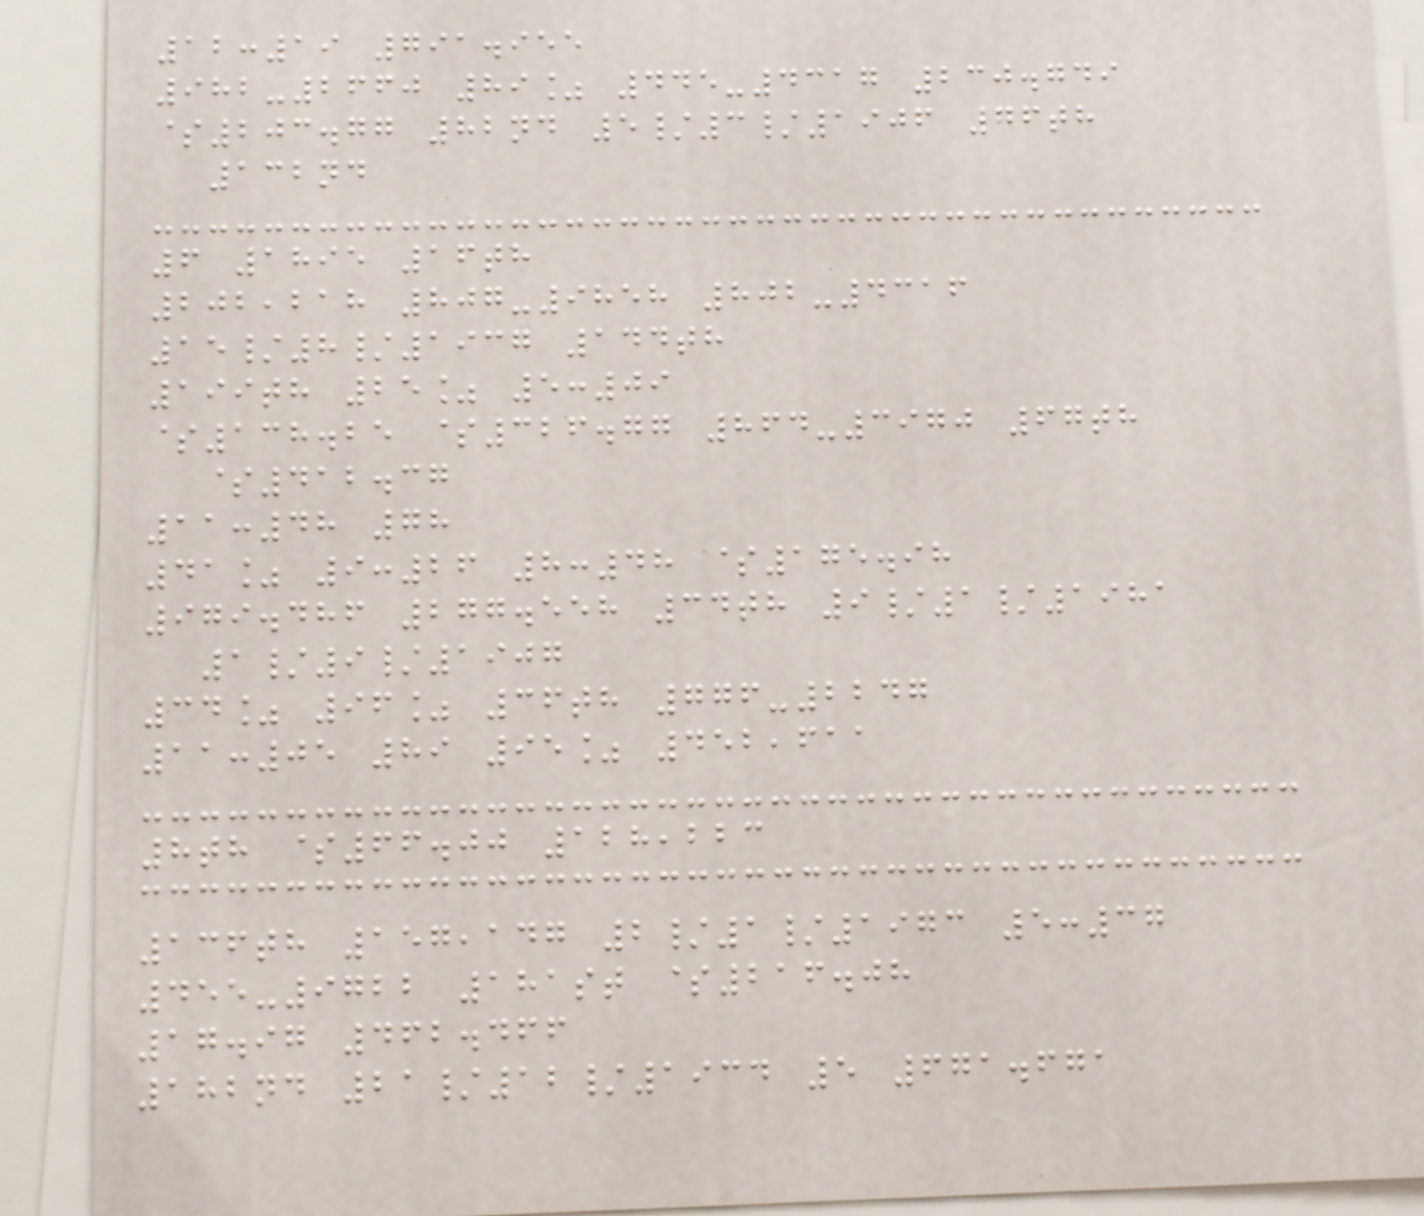12:19 791.955
982-2660 89% 445-4317 230.749
$203.77 82nd 5/3/1906 76th
132nd
6 1895 16th
202,218 807-9858 802-4316
15/8/1937 144th
199th 25% 5:09
$138.25 $326.77 864-3970 67th
$412.37
11:48 78
41% 9:26 8:48 $175.98
979.486 277.558 34th 9/1/1981
1/9/1907
34% 96% 36th 776-2247
11:05 89 95% 452,611
8th $66.00 128,223
136th 157,147 2/1/1973 5:37
455-9722 181st $216.08
17.97 462.466
182nd 21/12/1934 5 671.671
